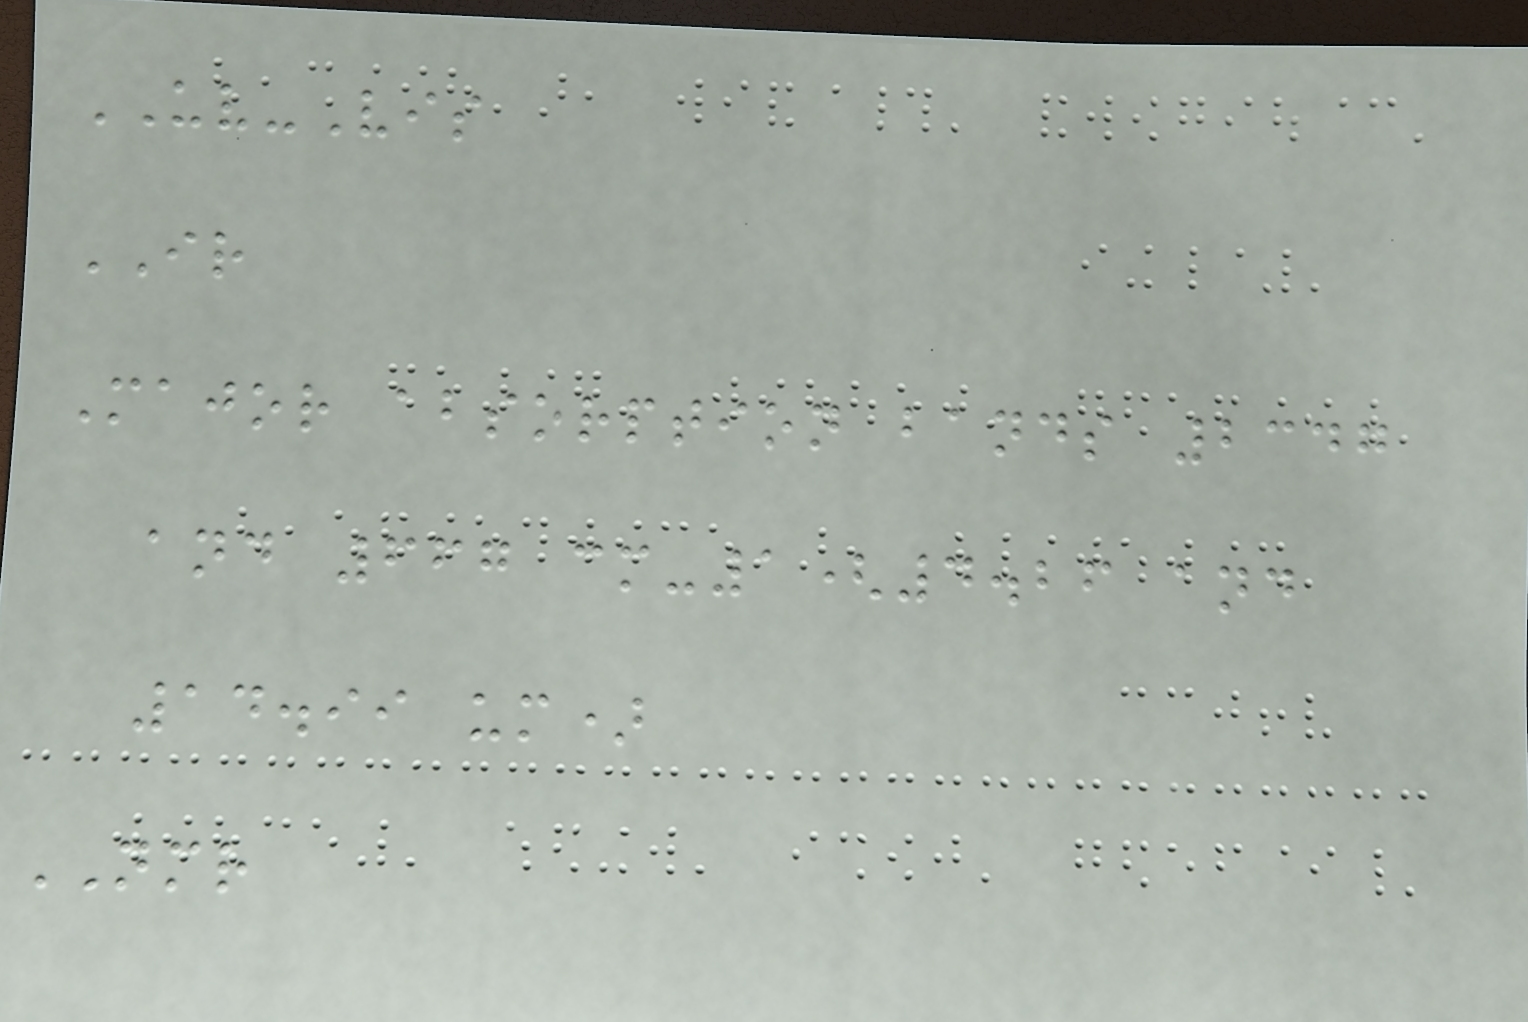UV-Vis
IR
Major absorption bands 2347
and 667 cm-1(4.26 and
14.99 um)
NMR
